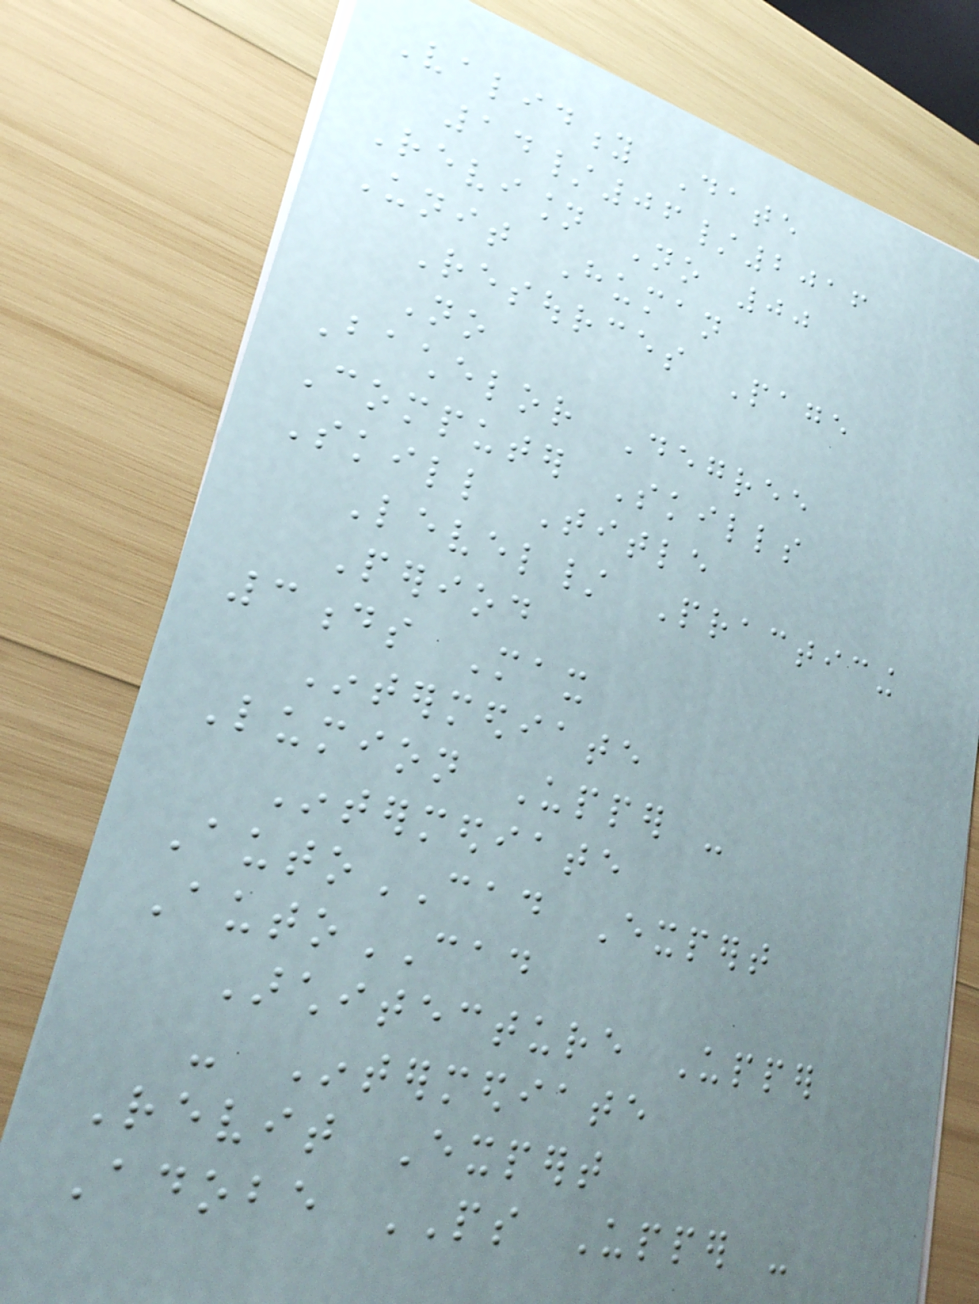Validity Date
14/06/2016
Revision No 00
Unit Human
Resources Page
No
Bachelor Degree
Computer Skills
Skill Title
Level/ Practicing
Period
3ds Max
Intermediate
Lumion Upper -
Intermediate
AutoCAD Expert
AutoCAD
Architecture Upper
- Intermediate
Revit Expert
Adobe PS Upper -
